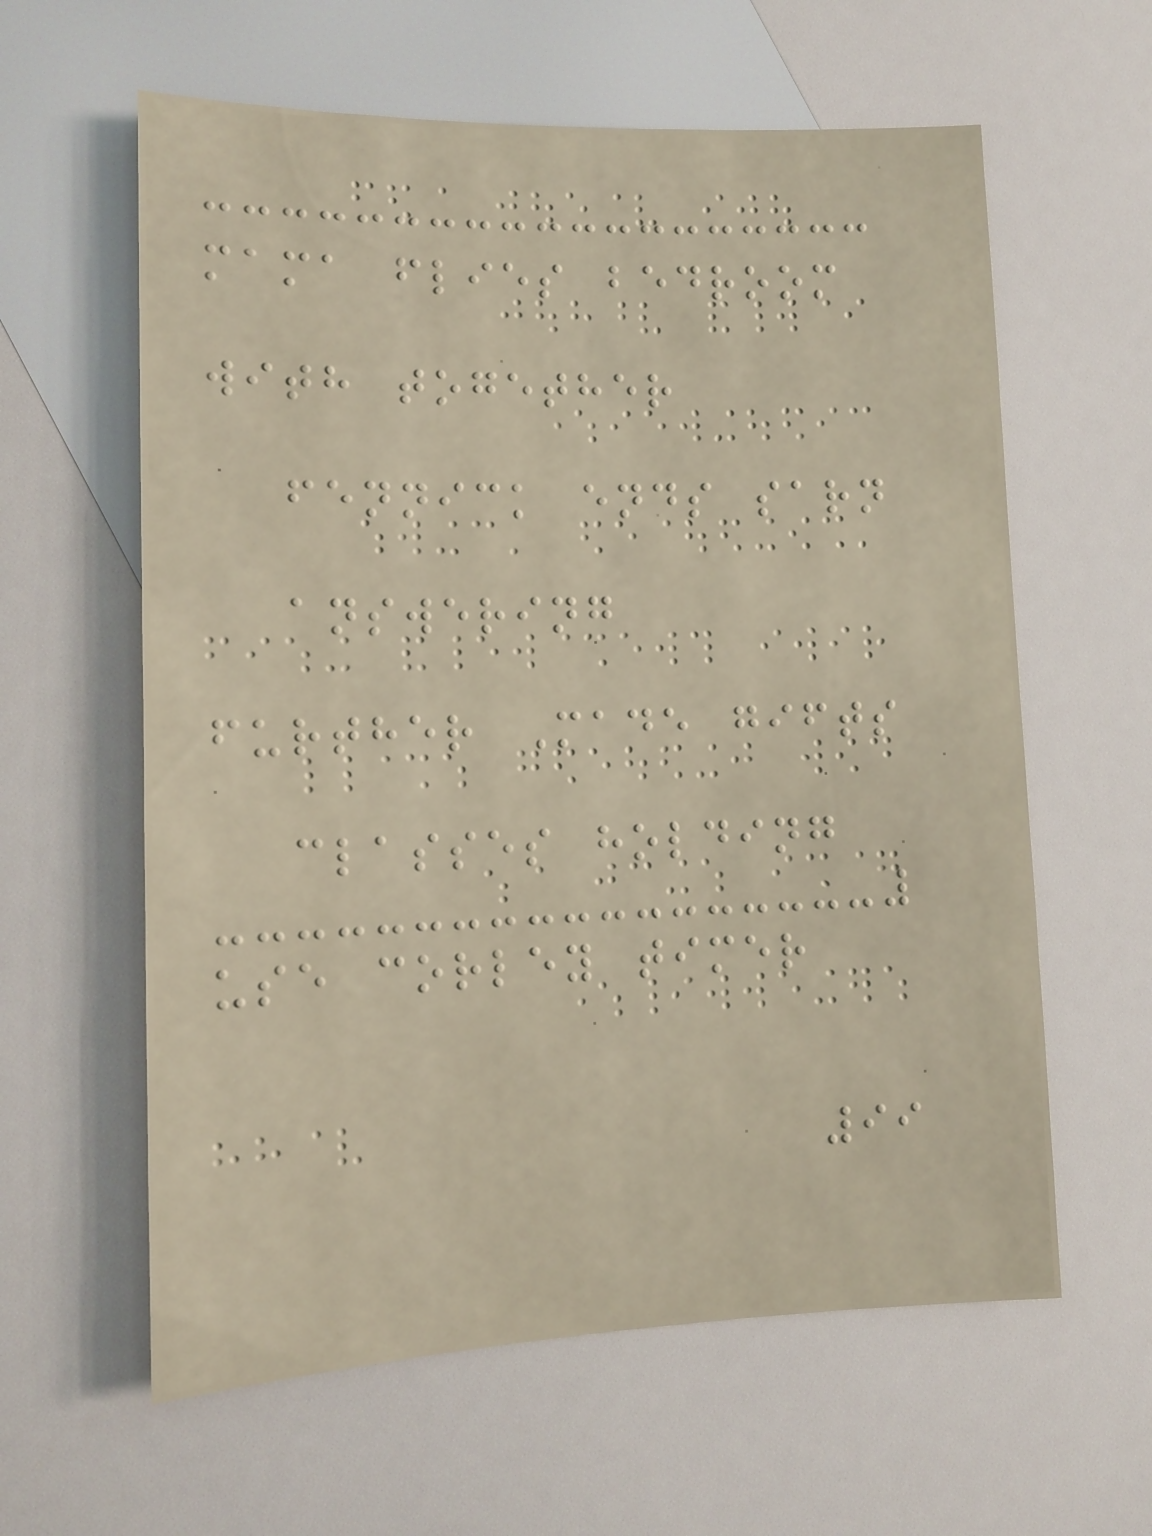mama flies bedroom
with together
fennick ends sarn
answering
further Made gifts
classes holding
use corley timer
99
